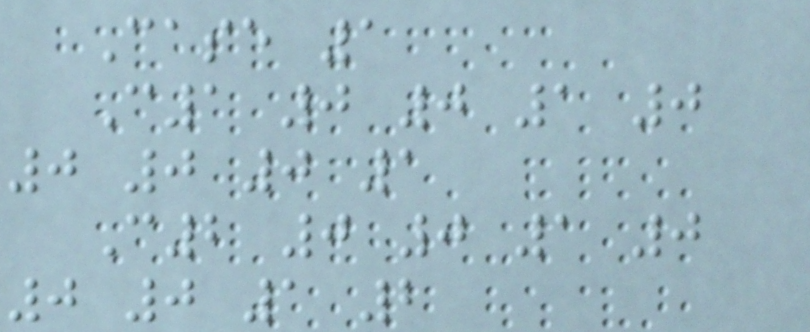Case 1
C1 0 0 1 0
0 0 0 1
C2 0 0 1 0
0 0 1 2
